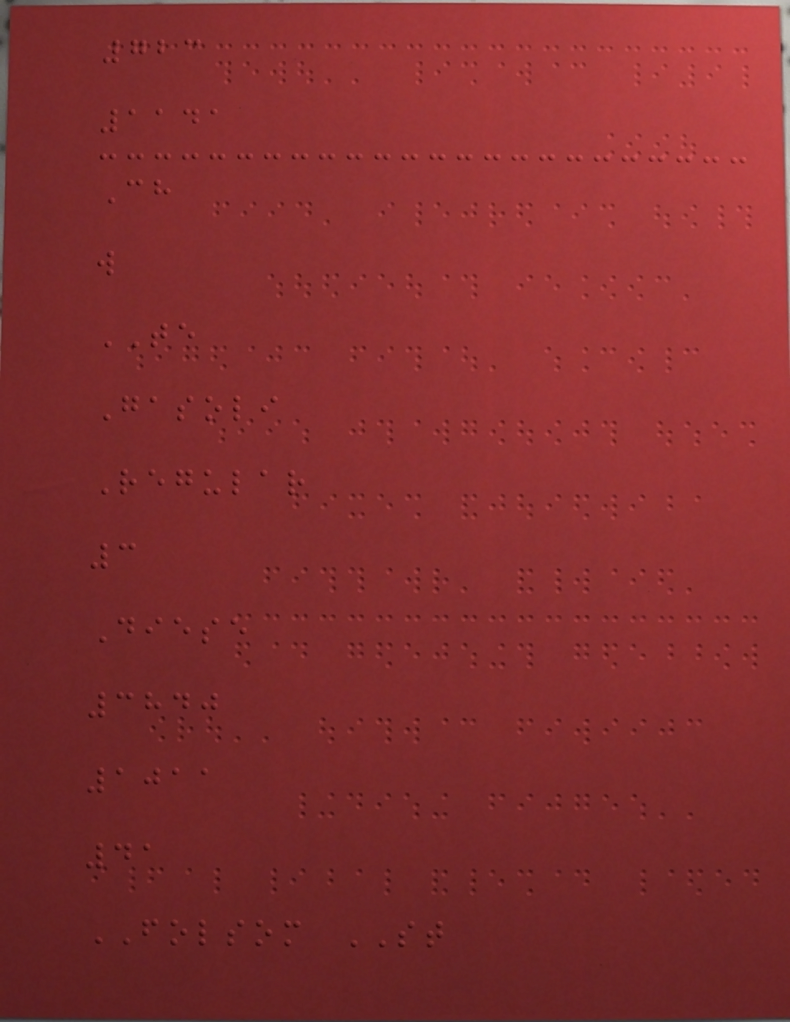723
1141
Ch
w
TE
Gasoli
Regular
3
Diese
3840
1011
41
FOLSOM ST
